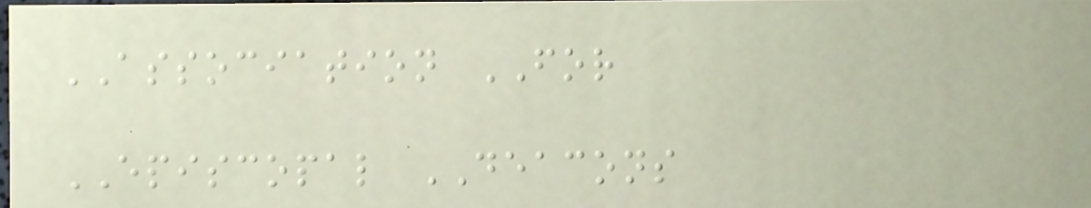ASSOCIATION FOR
EPISCOPAL DEACONS
